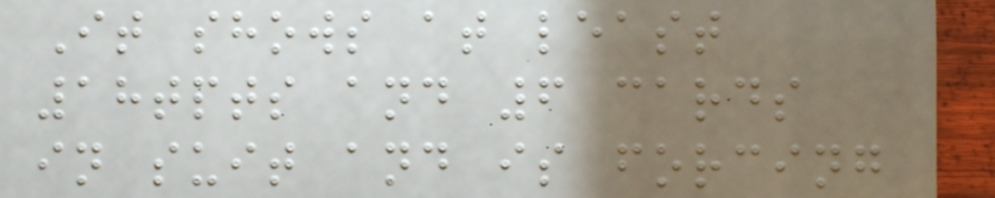It shows at least
18tpts and 6 cards
in suit and is forcing
